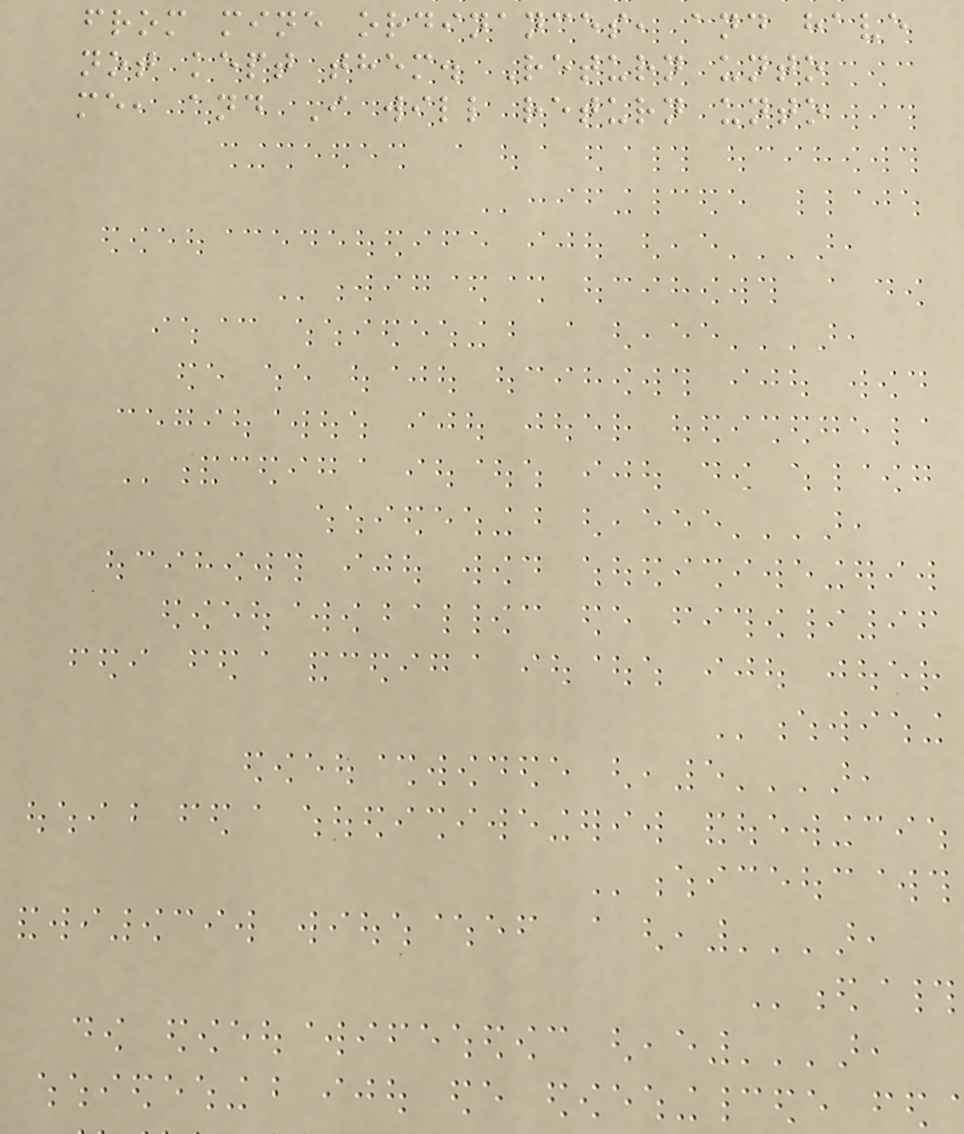from mine ordinances, and have
not kept them. Return unto
me, and I will return unto
